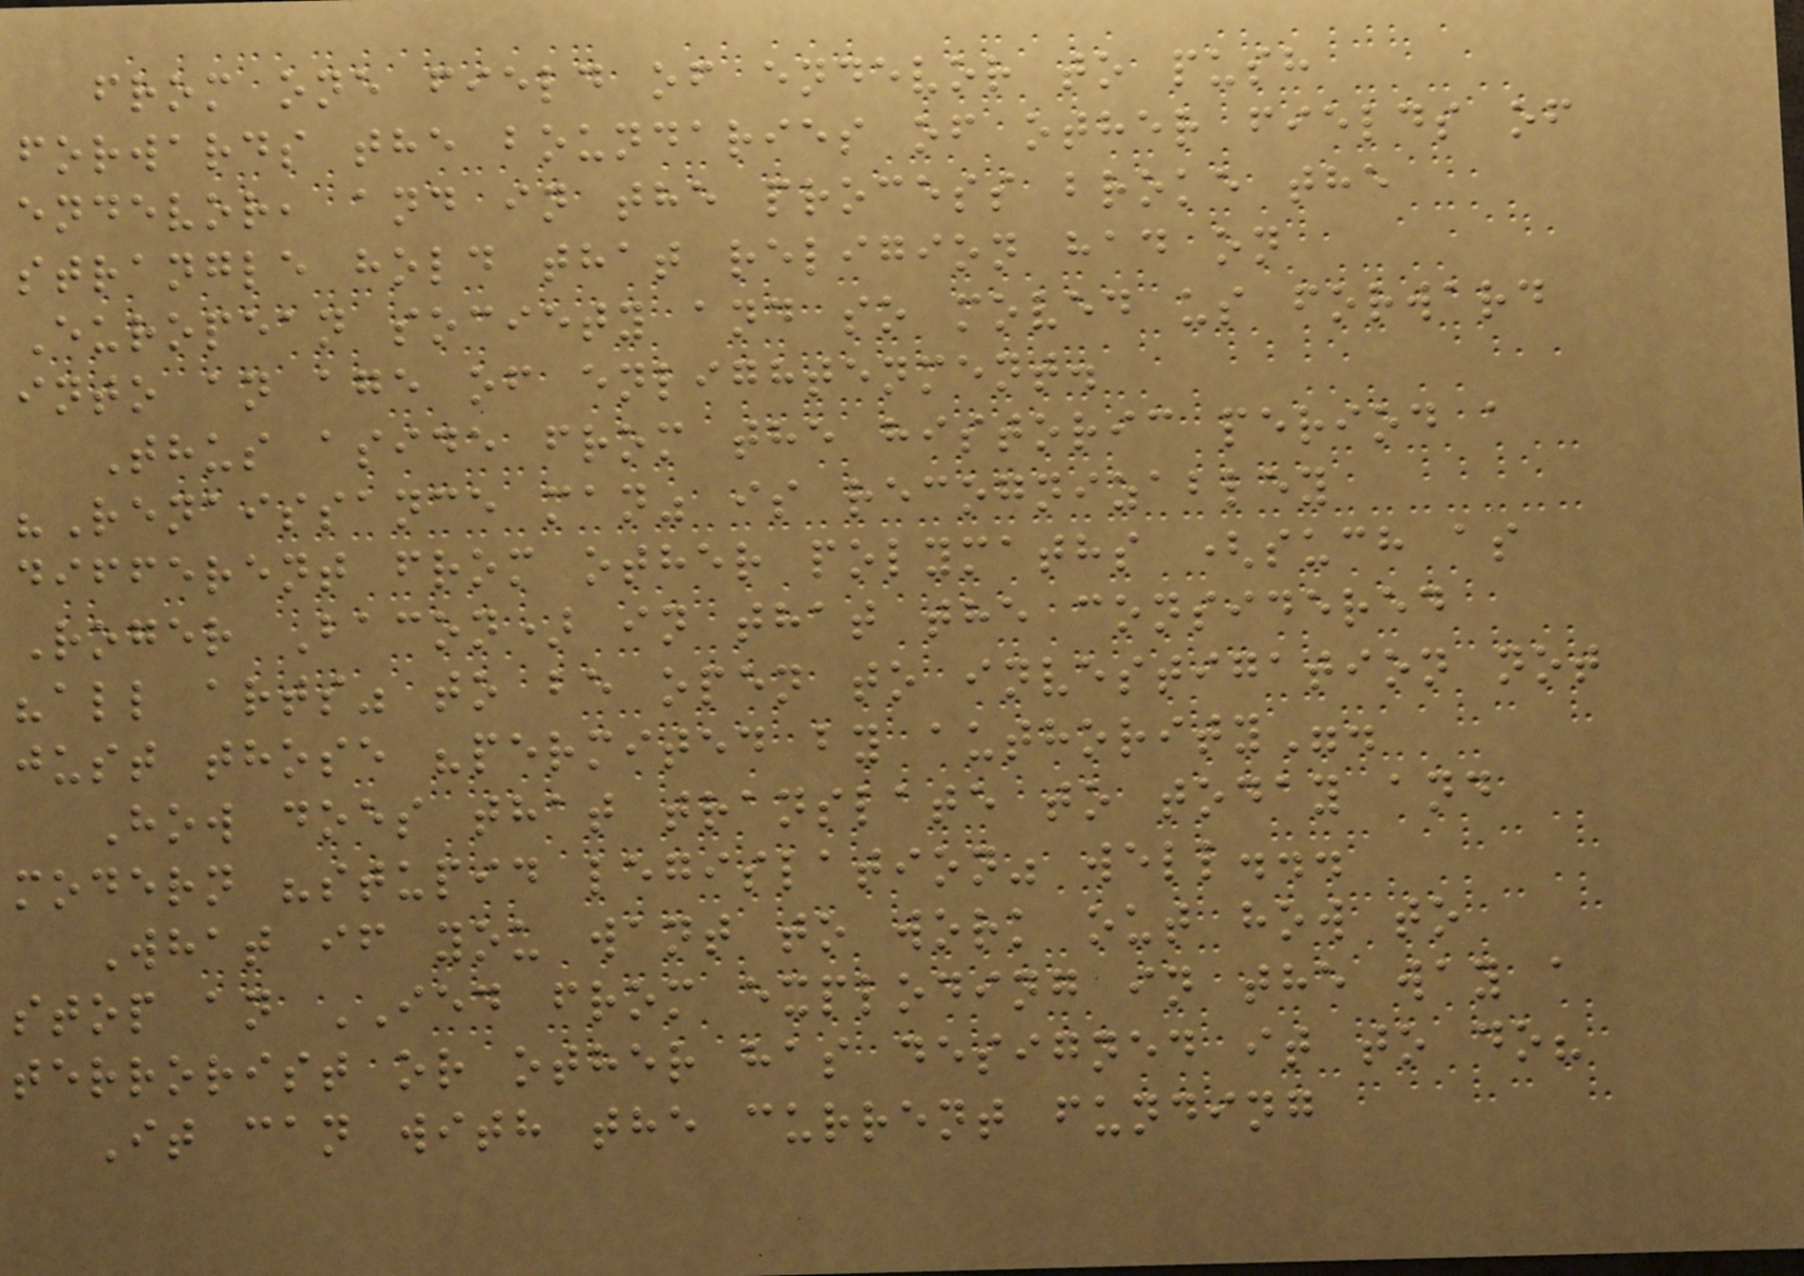from one field of endevor to push
forwards the boundaries of other fields of
endevor, and in the process broke the
strangle hold that religion had on
European society and so moved us forward
into an age of enlightenment.
Thus aside from the historic period a
"Renaissance man" is recognizabley
different from other polymaths (such as
Roger Bacon) in that the considered
"all arts" to be open to investigation not
just those "permited by authority".
How does that translate to today and
modern "stupid legislation" well...
What if you want to work out how to
stop an IED from exploding in the way a
terrorist or other has designed it to do?
It can with the current funding
